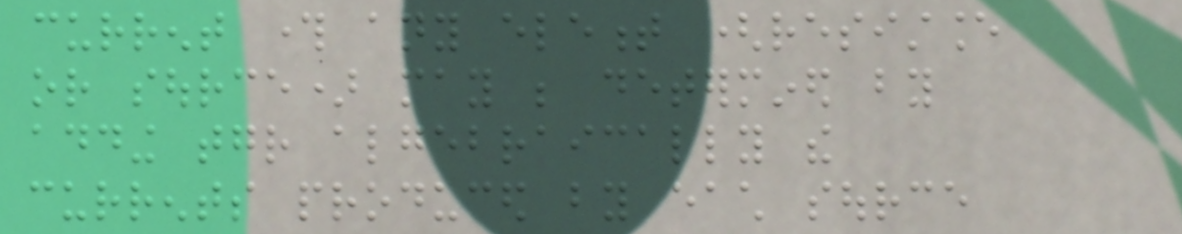current through any element (resistance
or source) may be determined by
adding together algebraically the
currents produced by each source
